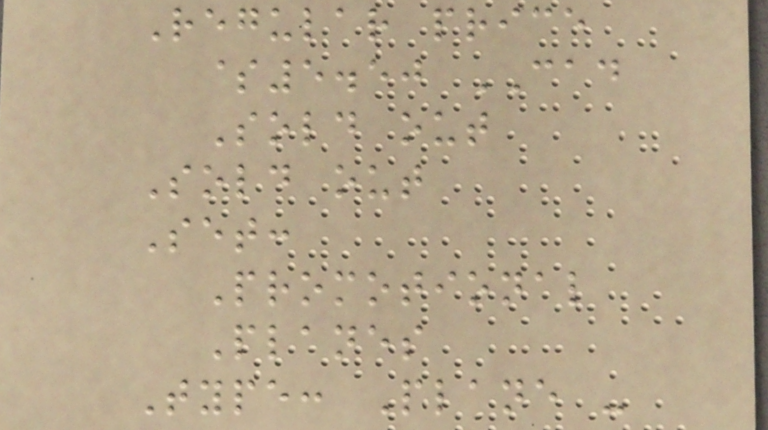Regular price
$5.50 CAD
Sold out
Sold out
Set:
Promotional
Planes
Type: Plane -
